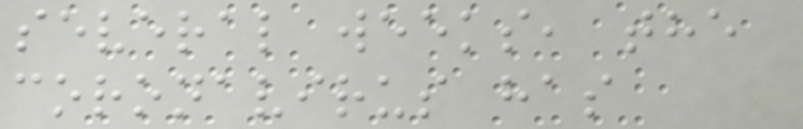several weeks, the
coronavirus has
